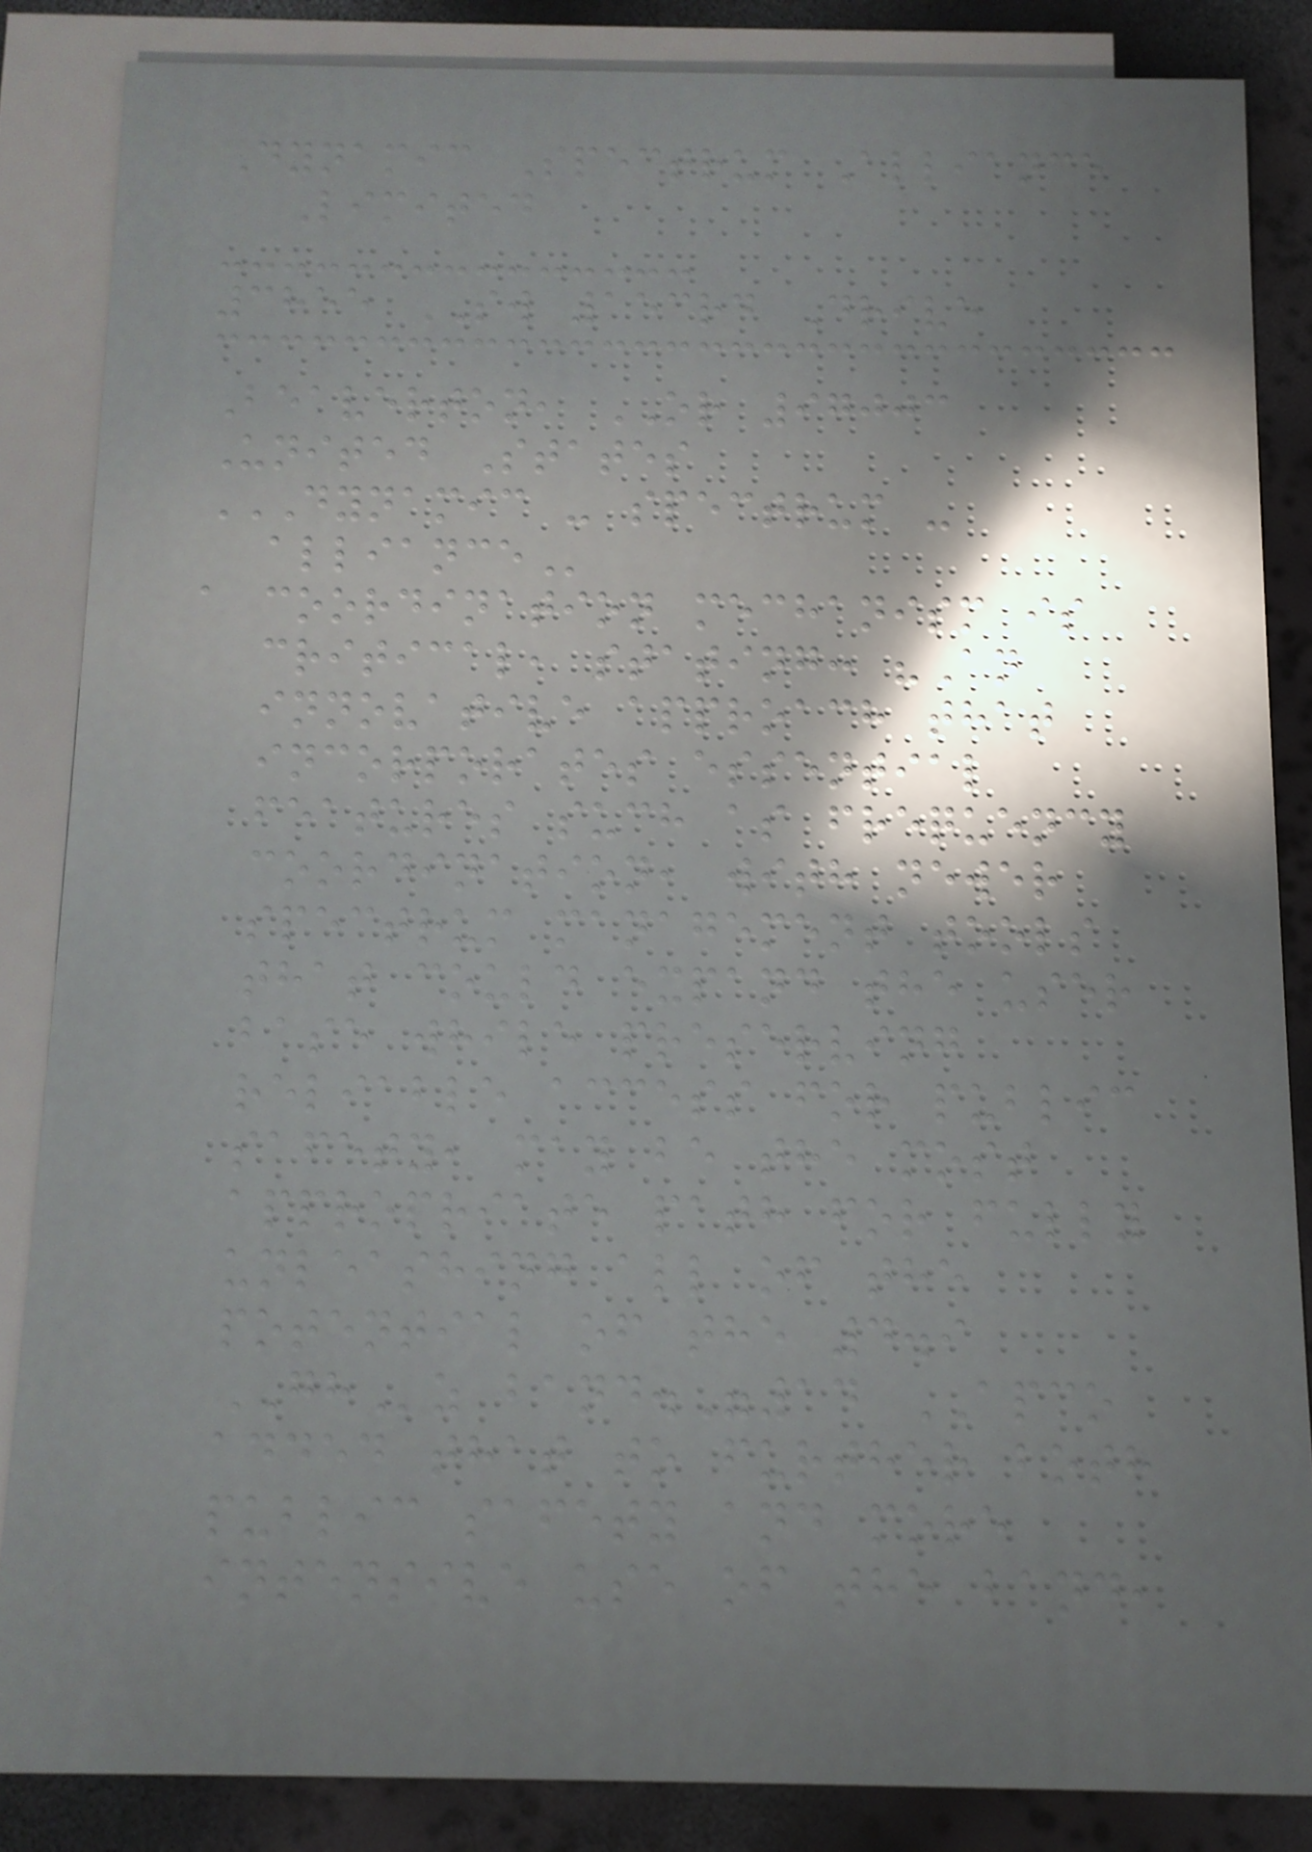Dynamic Spectrum Alliance
Limited
3855 SW 153rd Drive
Beaverton, OR 97003
United States
DYNAMIC - SPECTRUM -
ALLIANCE
a coordination mechanism is
critical, stating: "An
innovative approach that
incorporates essential
features such as frequency
coordination, with newer
spectrum management tools
that could expand the user
base while preserving
reliable access for public
safety, may be the most
appropriate path for fully
unleashing all of the
potential of the 4.9
GHz band."14 APCO
added that to further both
public safety and more
intensive use of the band,
